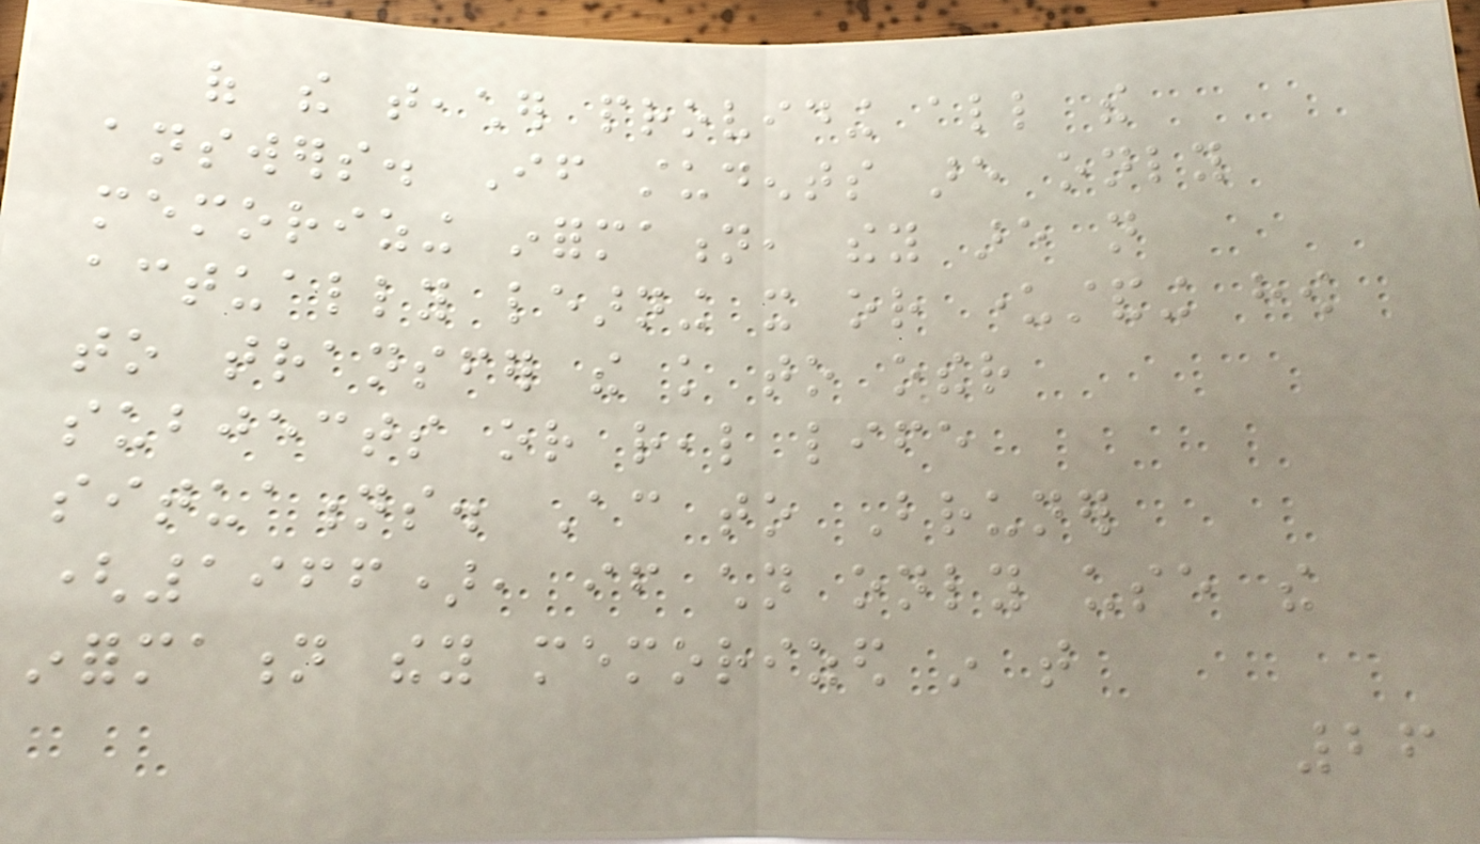of the teacher providing all the
answers. If students are only
memorizing information, they are not
actually learning it or understanding how
to transfer the knowledge to other
subjects or real life
situations. According to Bruner
(1966), if children only use the
information they memorized in that
26
